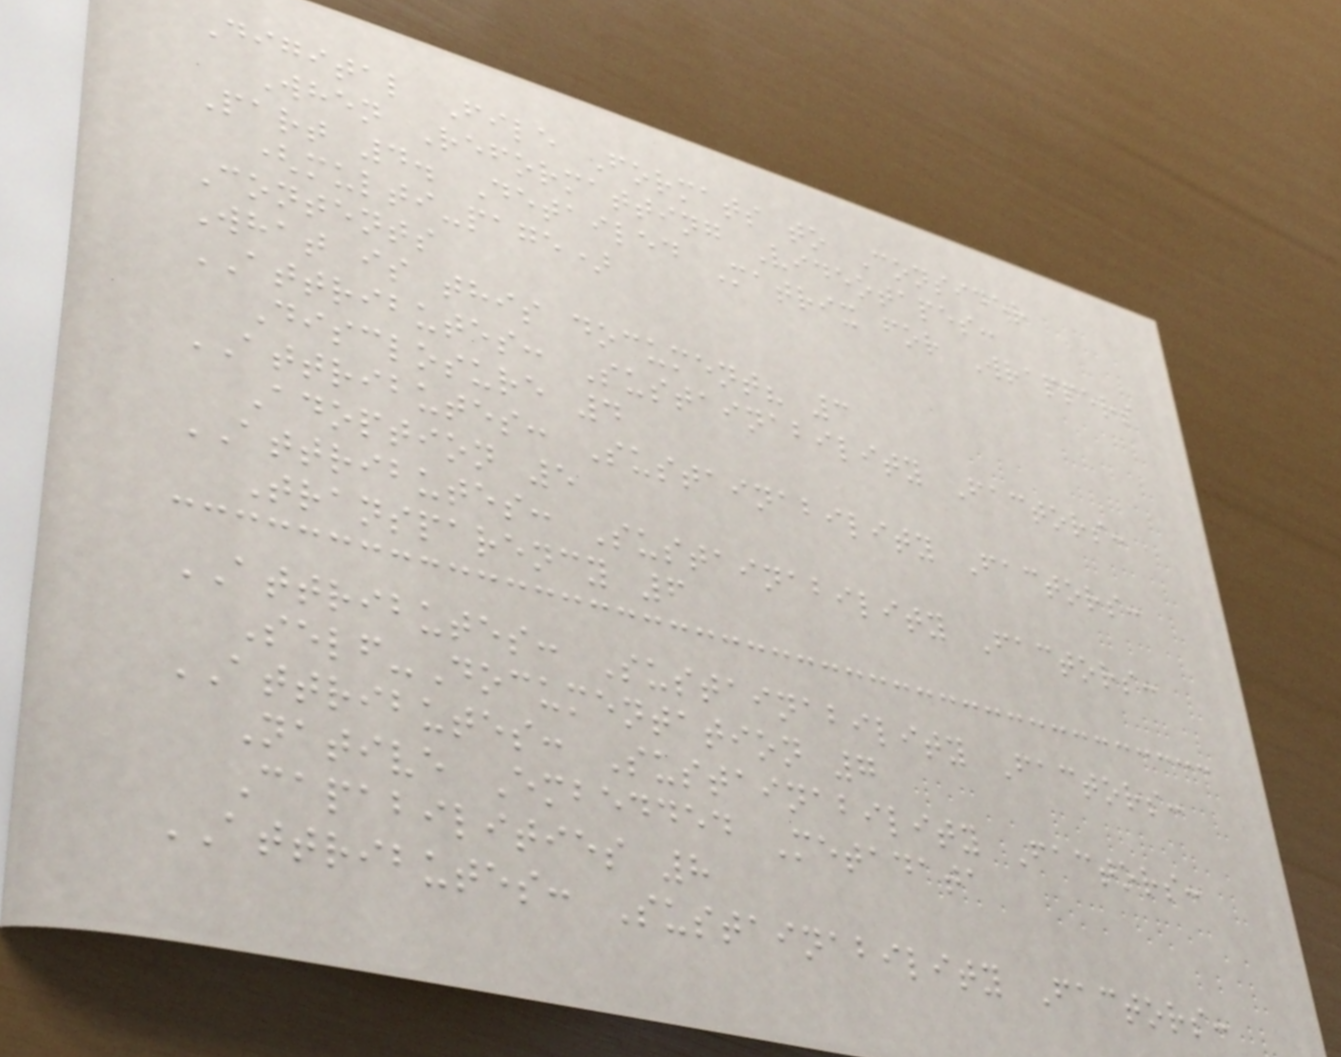Digital File Formats to Consider
When Reformatting Videotapes:
Part 4. Detailed Matrix for Wrappers
(multi-page)
Contents
What is this document? 3
ATTRIBUTES: Sustainability Factors:
Disclosure 4
ATTRIBUTES: Sustainability Factors:
Adoption 5
ATTRIBUTES: Sustainability Factors:
Transparency 6
ATTRIBUTES: Sustainability Factors:
Self-Documentation 7
ATTRIBUTES: Sustainability Factors:
Native Embedded Metadata
Capabilities 8
ATTRIBUTES: Sustainability Factors:
